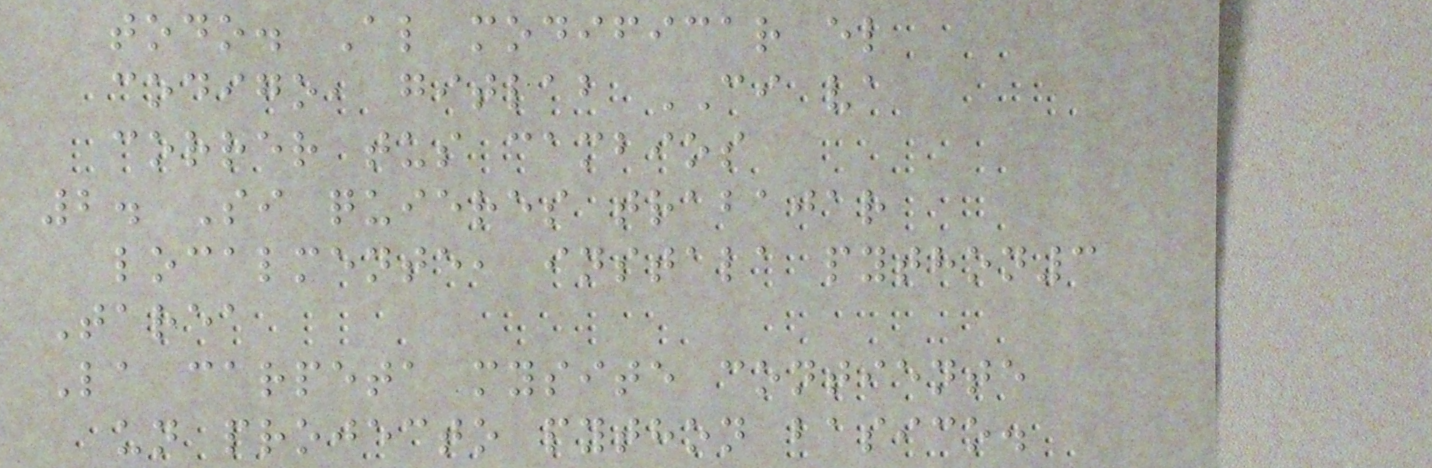todo. Al modificar el
codigo, gitlab CI va
correr tus cambios
2. Si quieres trabajar
localmente, instala python3
Tarea
La carpeta mysite contiente
un projecto python basico.
